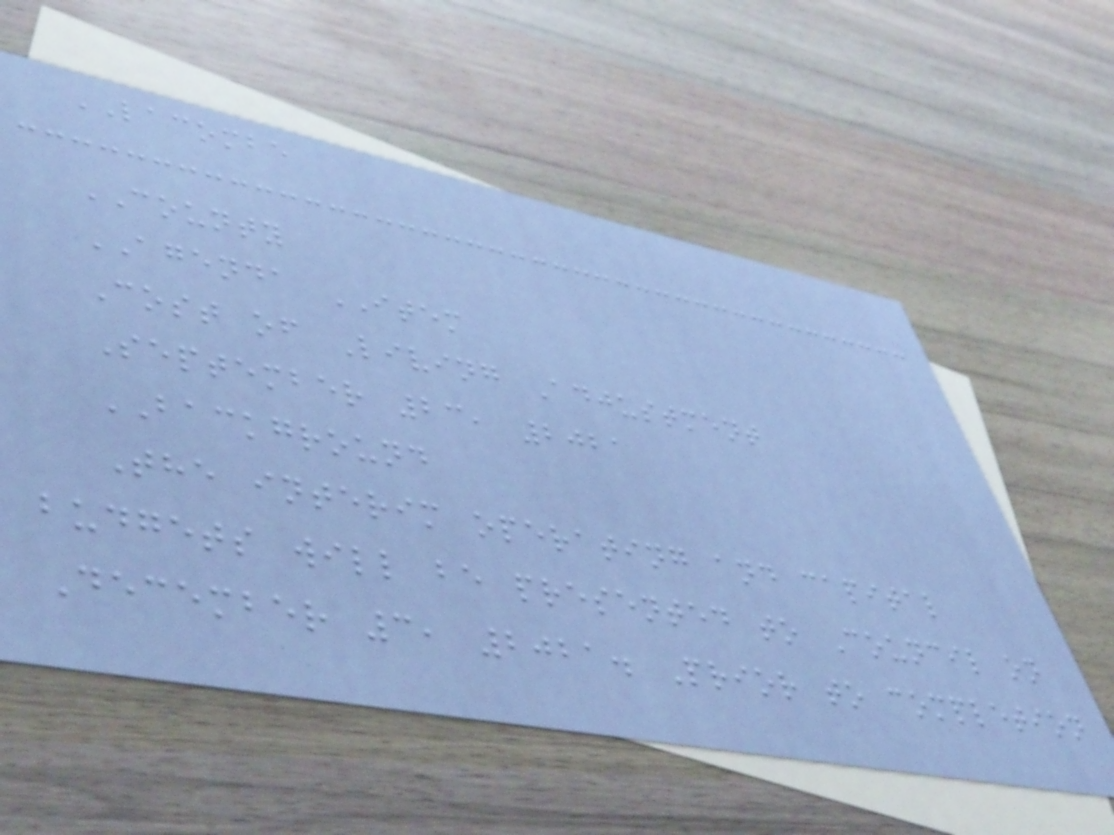LACOMBE
COUNTY
AGENDA ITEM
Cost of Living Adjustment
September 23, 2021
BACKGROUND
The interim operating and capital
budgets will be presented to Council on
December 3, 2021. Prior to completion
